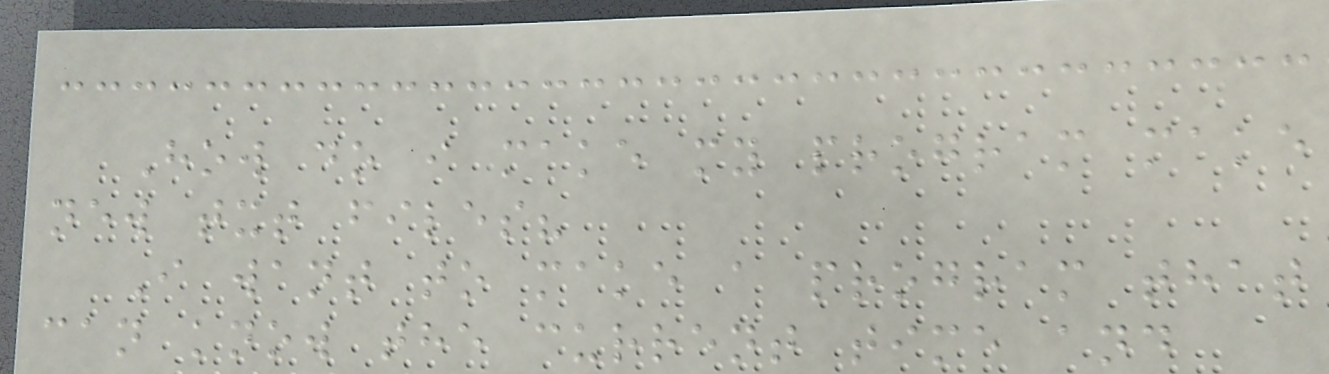How do i make my program make
new txt files?
I want to make a program that
can know the current time and
